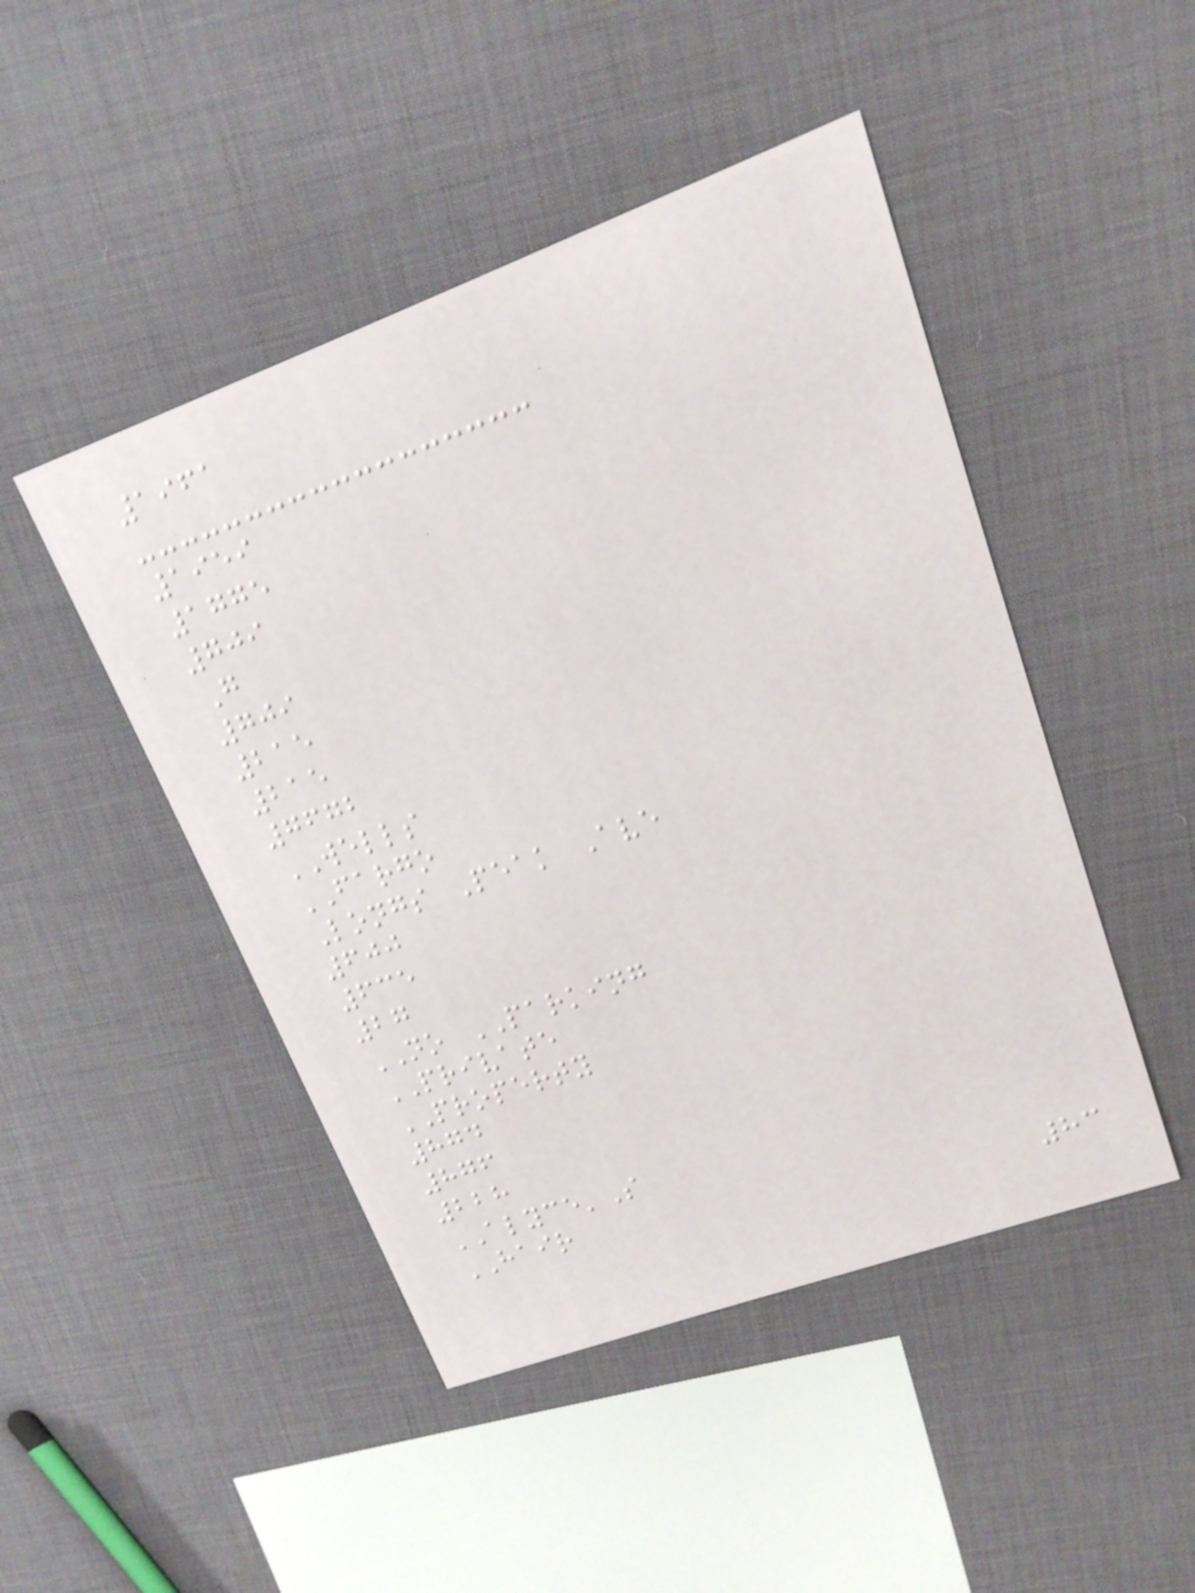1961
1959
1775
709
G
709
215
215
7672
WELLS
FARGO
Longs Peak Ave
600
635
27
NO PARKING
PRIVATE
PROPERTY
874
876
228
ALYCE'S
HAIR
83
